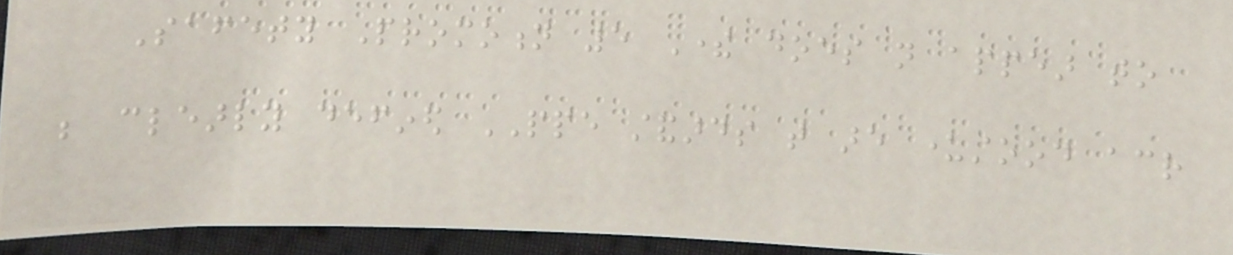Safety Promotion 5 There does not appear to
be clearly defined PPE standards that are understood across
